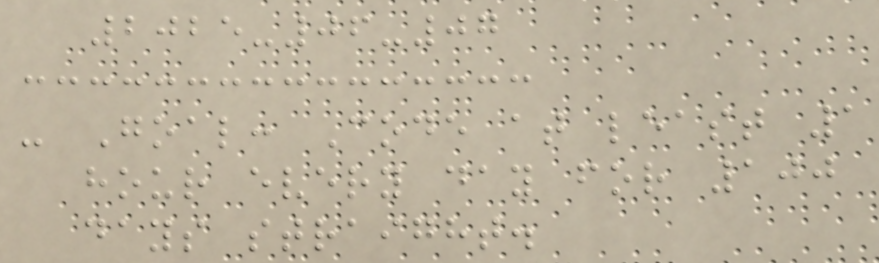2025-06-07
- Goal: Code at least 1
hour every day for 100
days straight.
